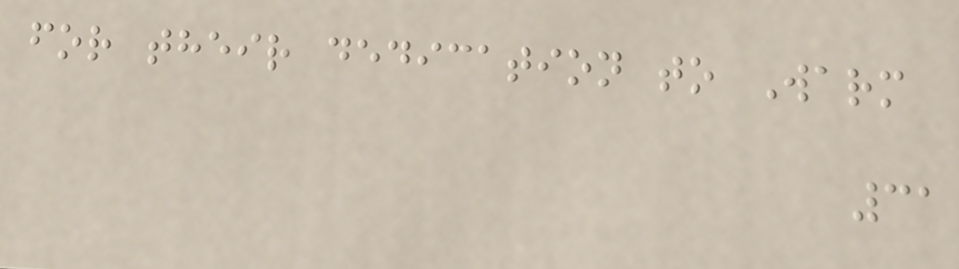for their dedication to Warm
31
